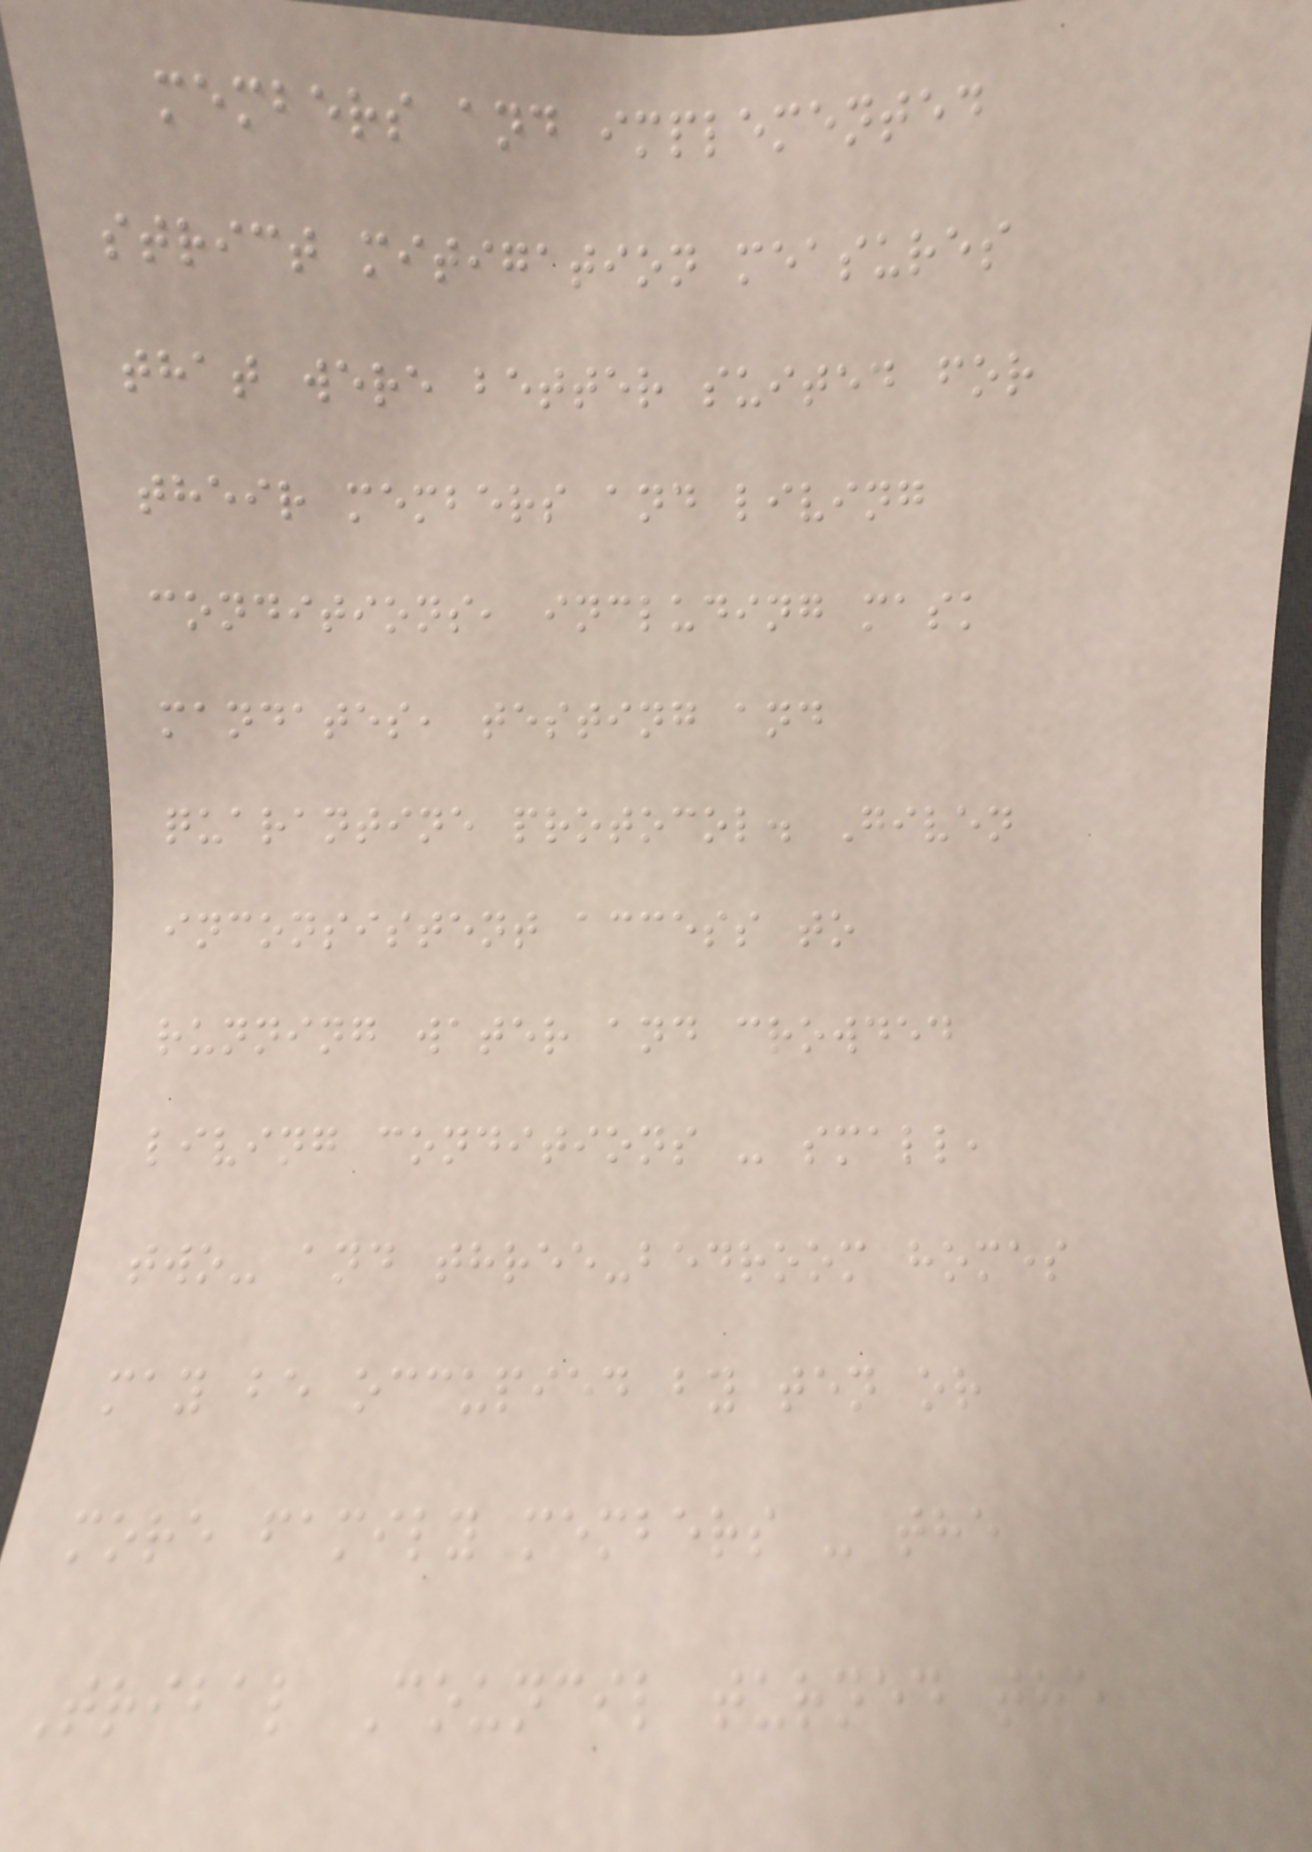members and implemented
strict mitigation measures
that were better suited for
their members and living
conditions, including mask
mandates, testing and
quarantine protocol. Given
inconsistent access to
running water and crowded
living conditions - small,
two- and three-bedroom homes
may be occupied by ten or
more family members - the
Tribal Council turned the
